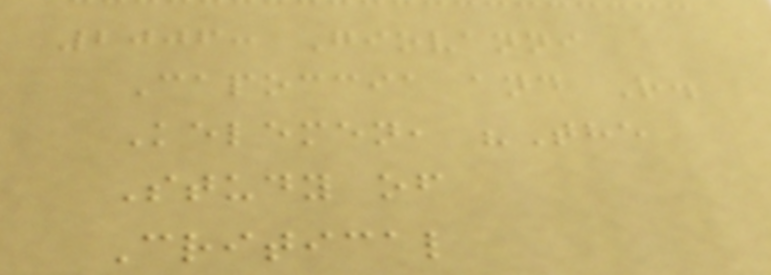2006: Giovanni
Capoccia and R.
Kelemen, "The
Study of
Critical
